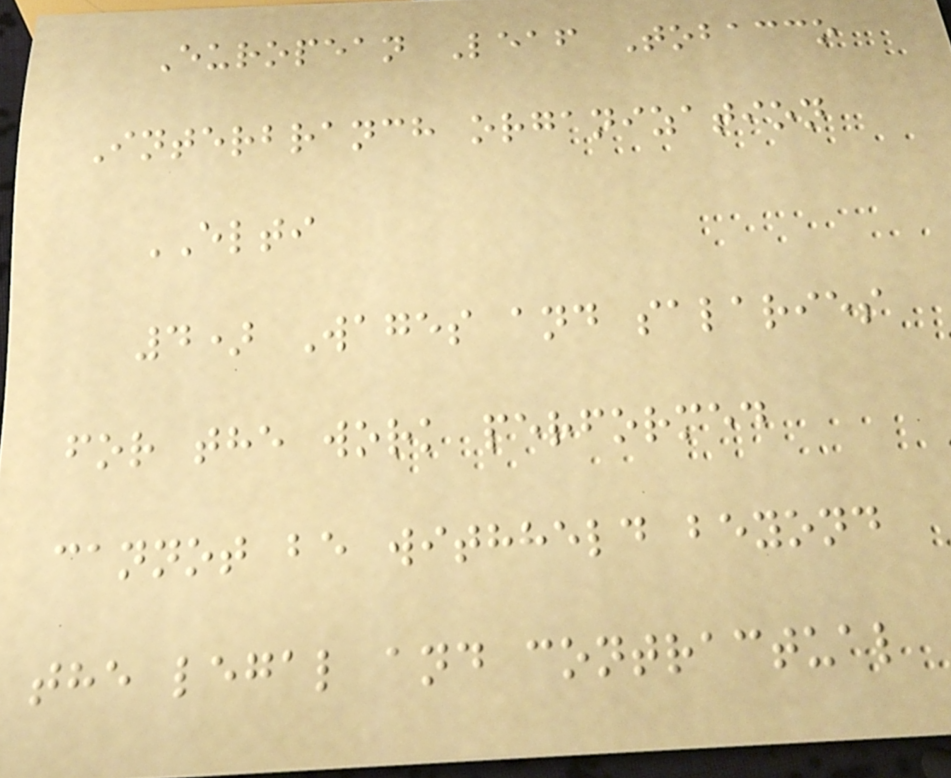European Leaf Tobacco
Interbranch organization
ELTI
4) Wages and salaries
for the work performed
cannot be withheld beyond
the legal and contractual
